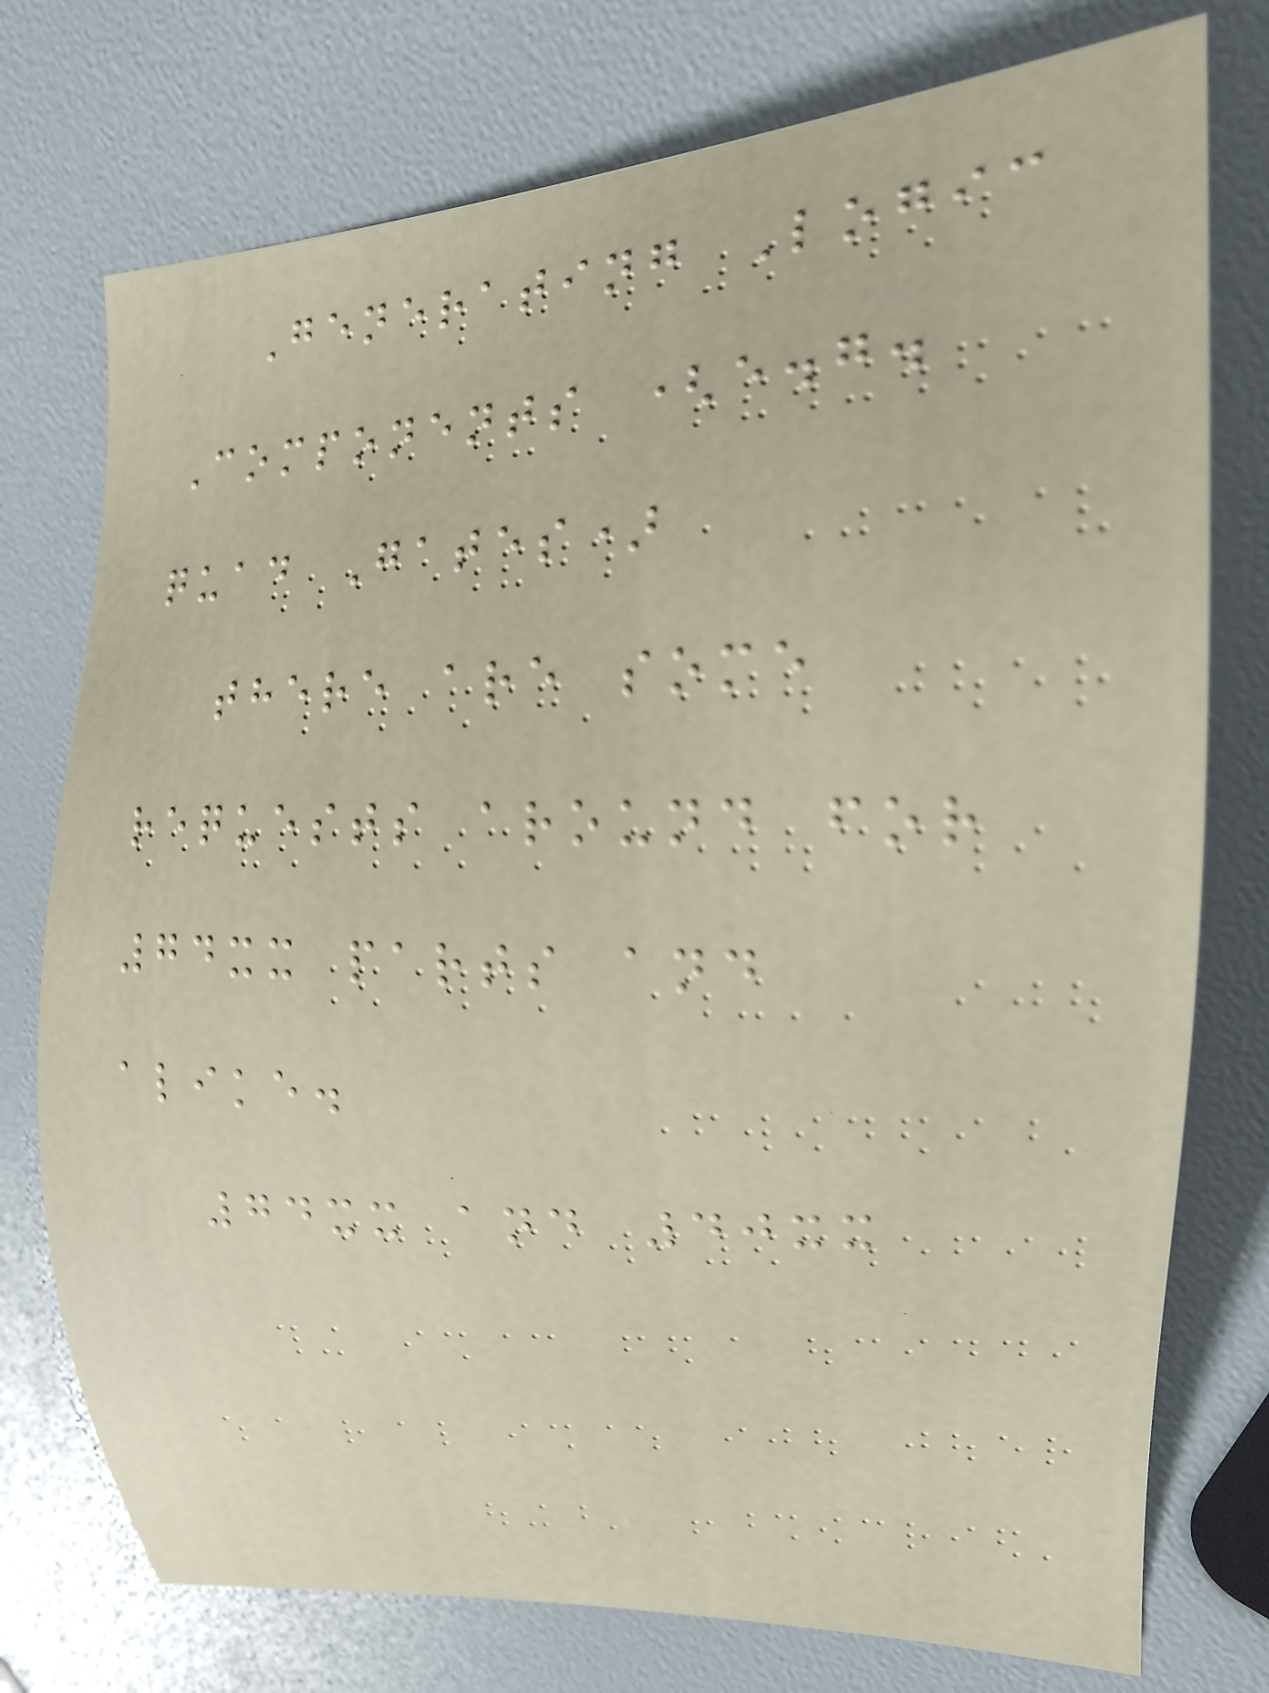Generating Logic
Components (e.g.
quad Gates)
there are some
requests around for
74xx parts and
alike.
74xx and 40xx
